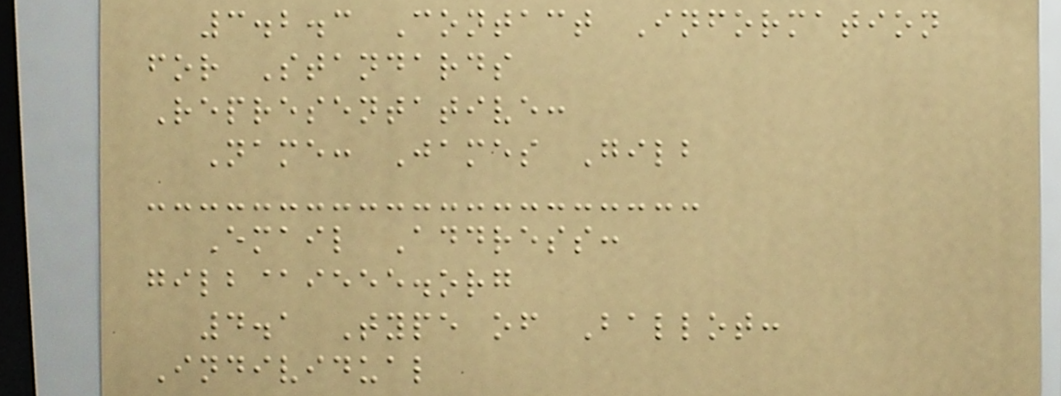3.2.3 Contact Information
for Standards
Representative:
Name: James Gilb
Email Address:
gilb@ieee.org
4.1 Type of Ballot:
Individual
